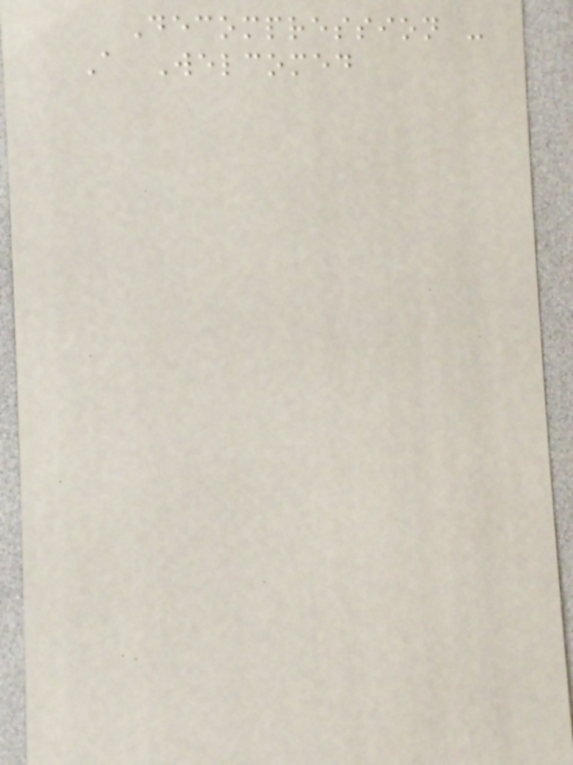Decompression -
A Welcomed
